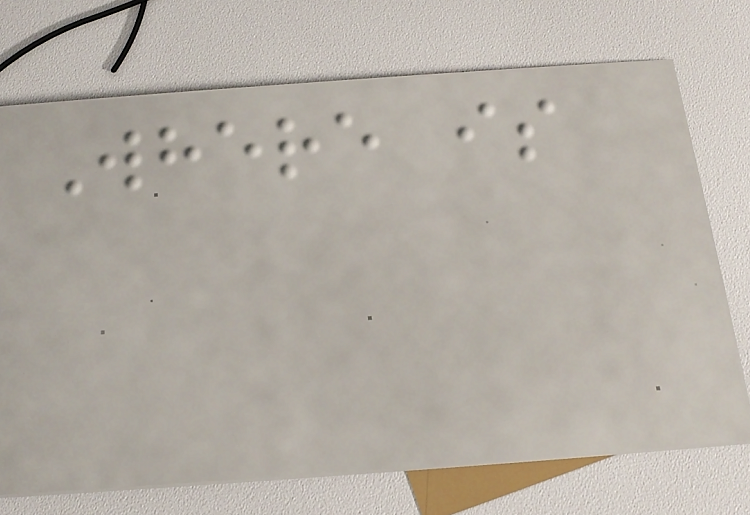Where is
